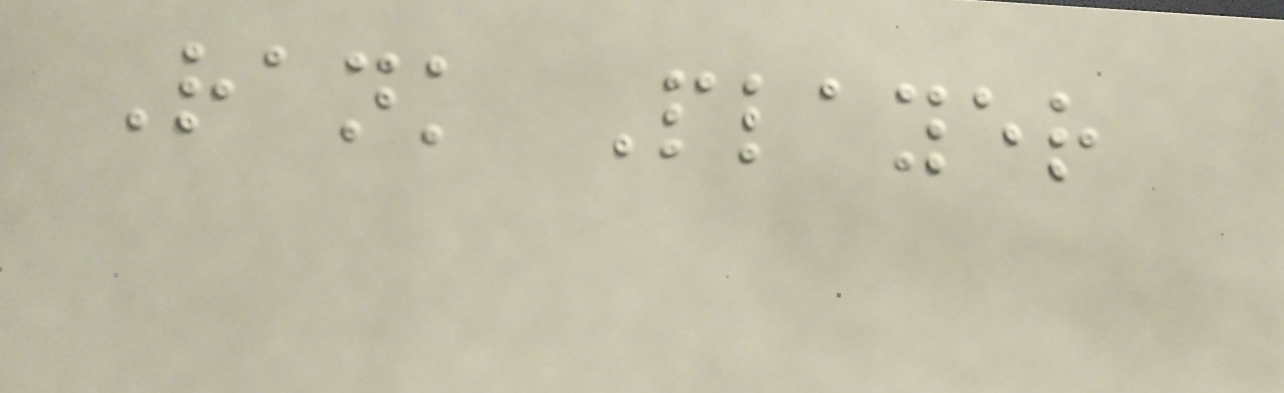Rank Player
